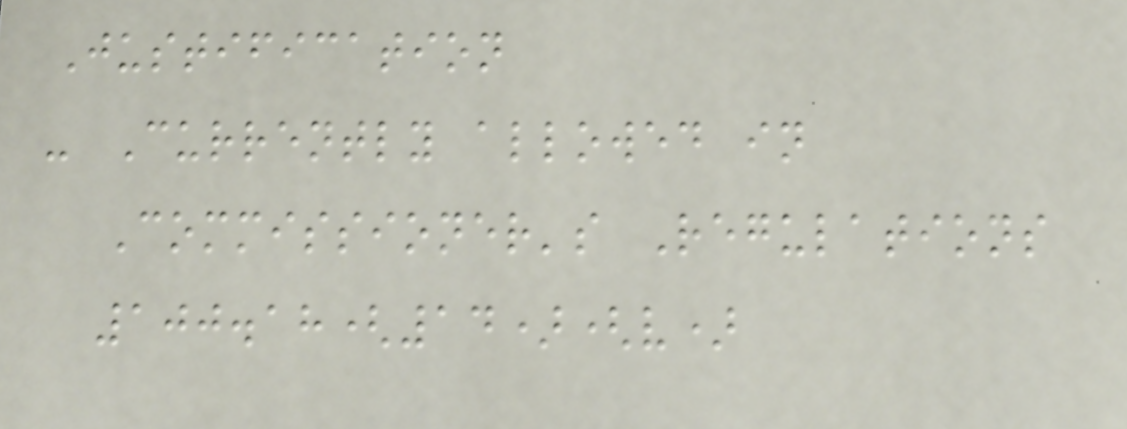Justification
- Currently allowed in
Commissioner's Regulations
100.18(14)(v)
